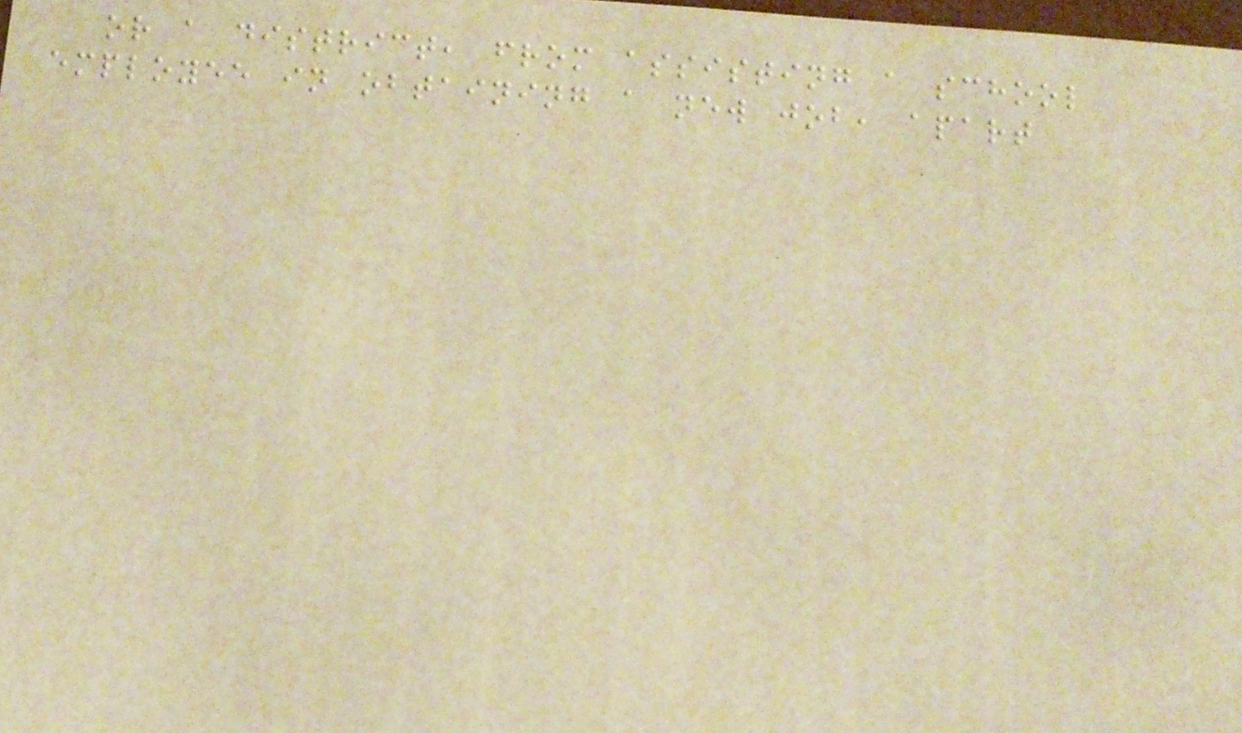or a district, from assisting a school
employee in obtaining a new job, apart
